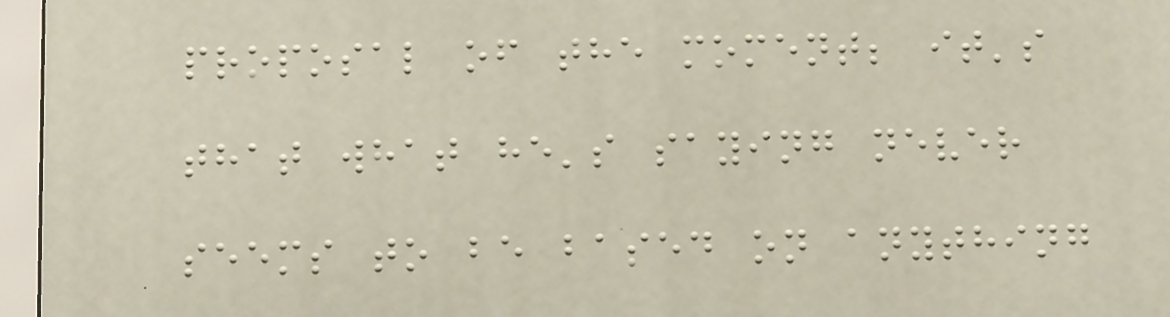proposal of the moment; it's
that what he's saying never
seems to be based on anything
